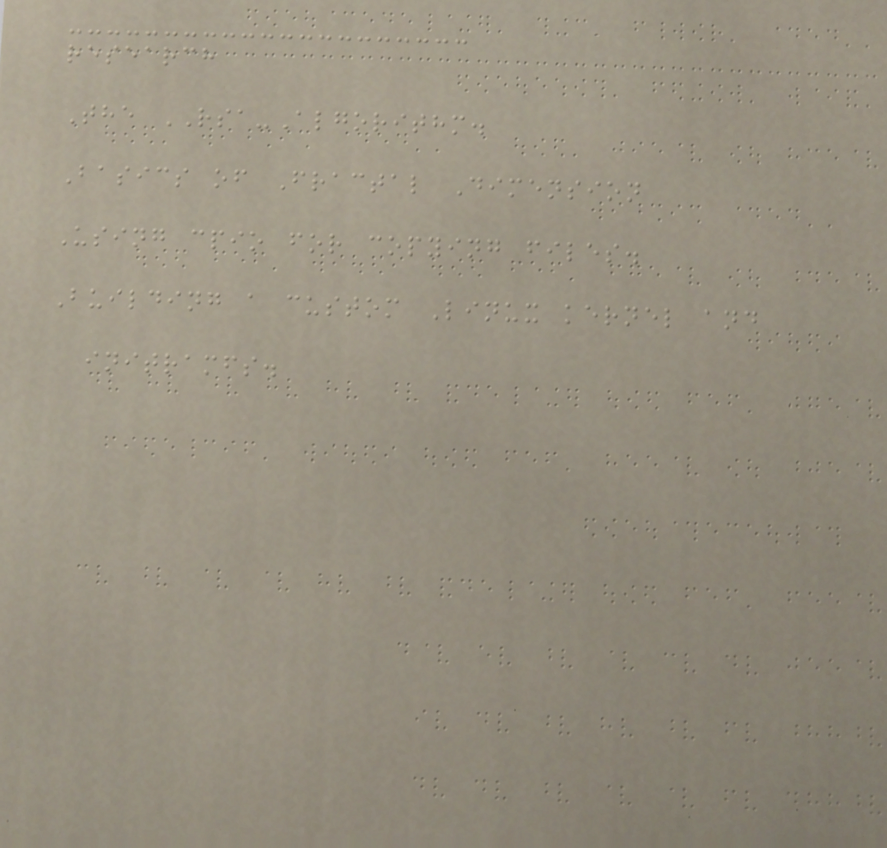research
The RSA-Algorithm.
Basics of Fractal Dimension
Using cpio for copying files.
Building a custom Linux kernel and
initramfs.
